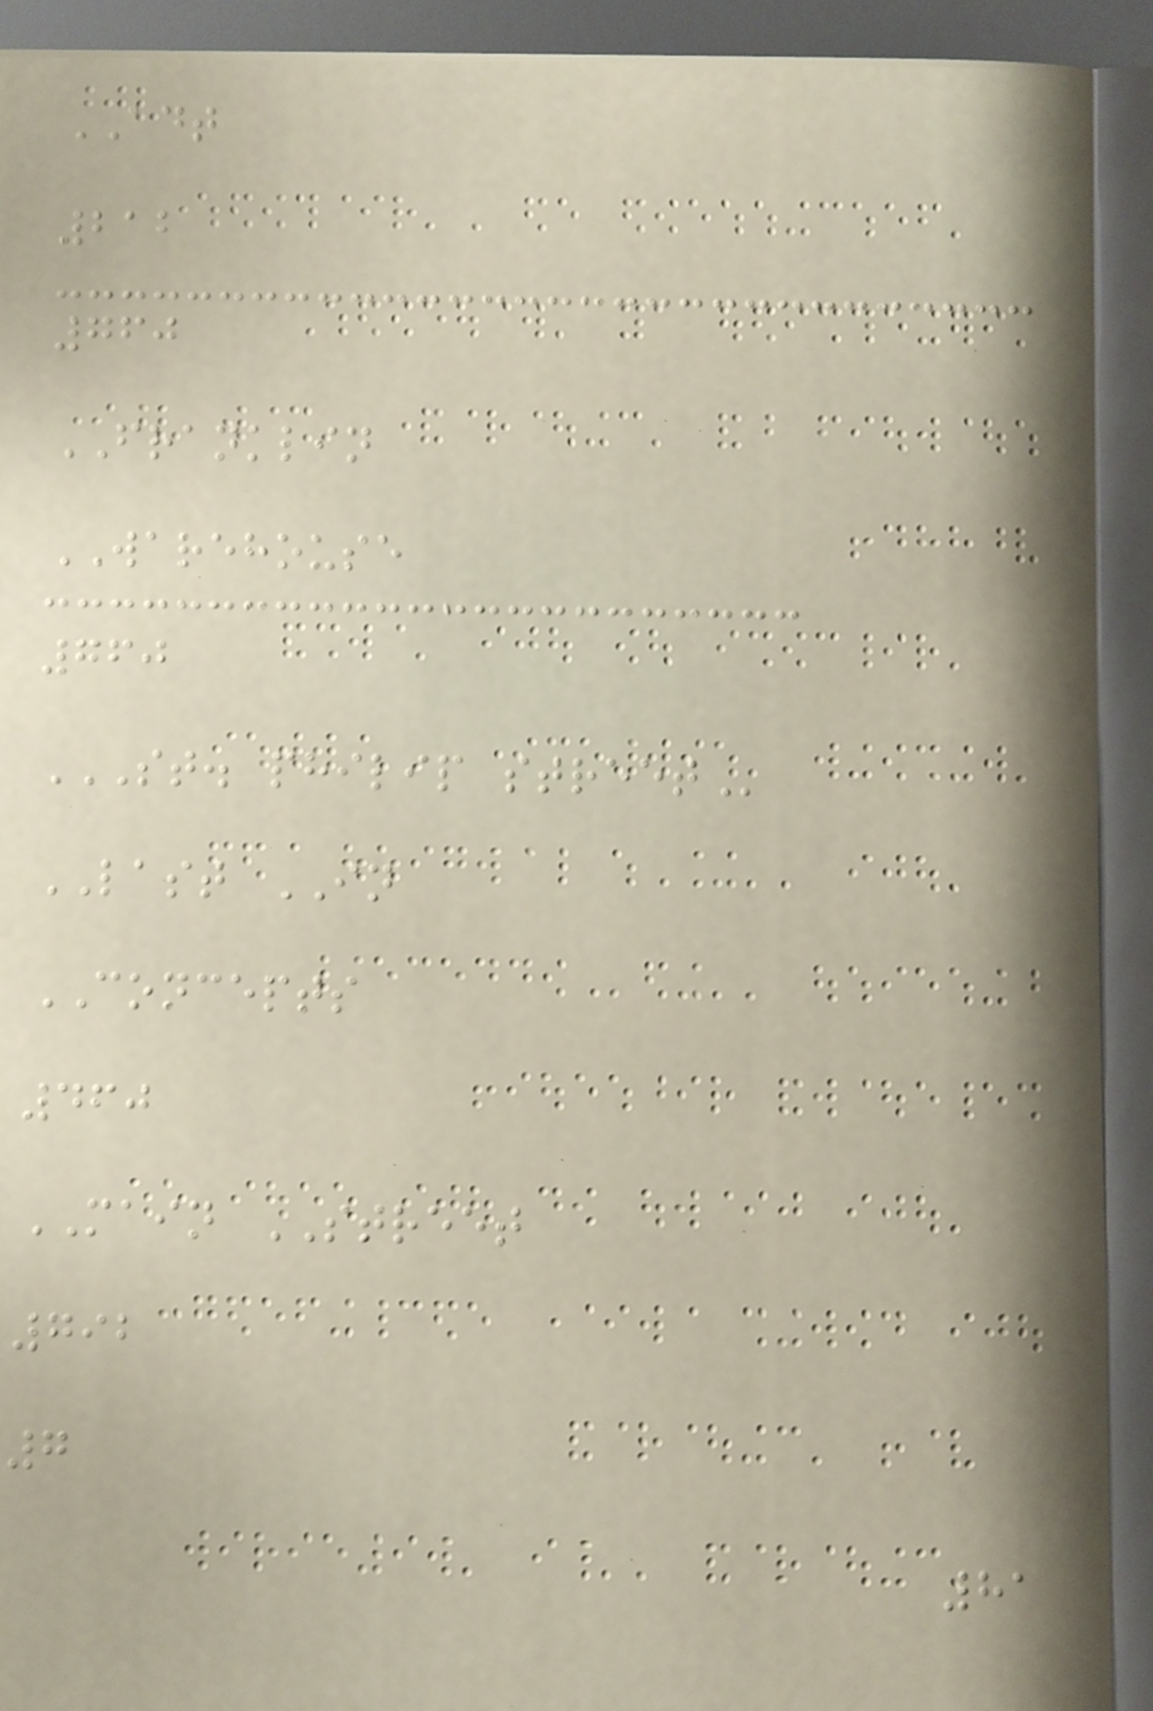ADT
212
760
FRANKLIN
WAREHOUSE
760
ST. PHILIP STREET
LAST IN
CONCEPTS
460
MAIN STREET
792
7
81
